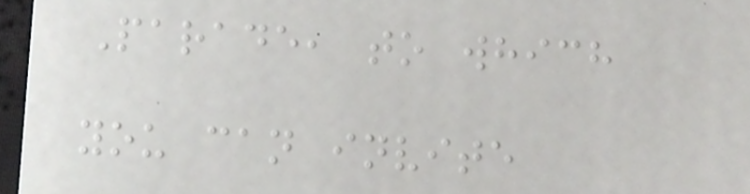Parade, to which
you can invite
